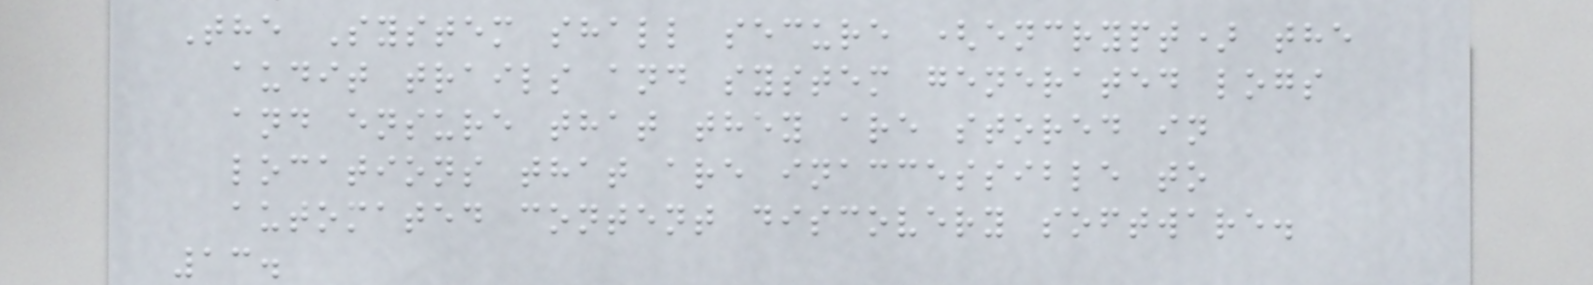The System shall secure (encrypt) the
audit trails and system generated logs
and ensure that they are stored in
locations that are inaccessible to
automated content discovery software.
13.
